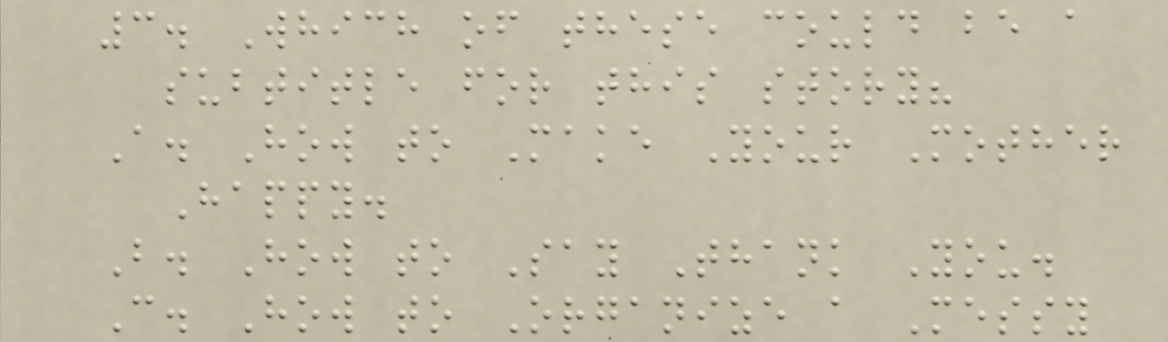3. Which of these could be a
subtitle for this story?
A. How to Make Your Mother
Happy.
B. How to Say Thank You.
C. How to Organize a Messy
